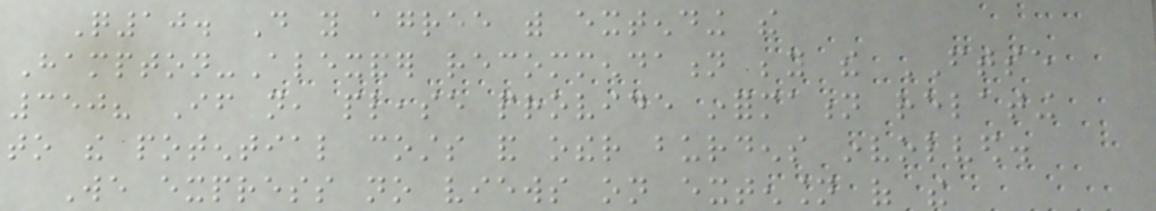Q10. Do you agree with extending the
Hampton-Alexander recommendation beyond the FTSE
350? If not, please provide information relating
to the potential costs and other burdens involved.
We express no views on extension of the
